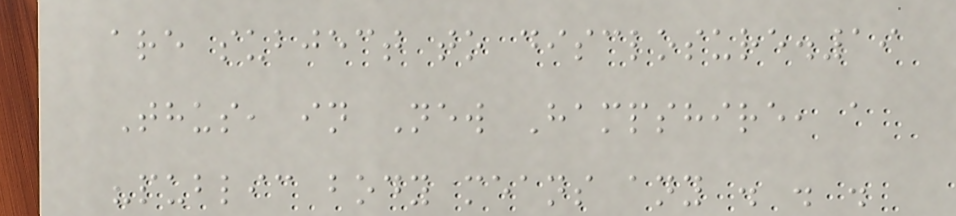are subject to disclosure.19
Thus, in New Hampshire, a
"public body means any . . .
